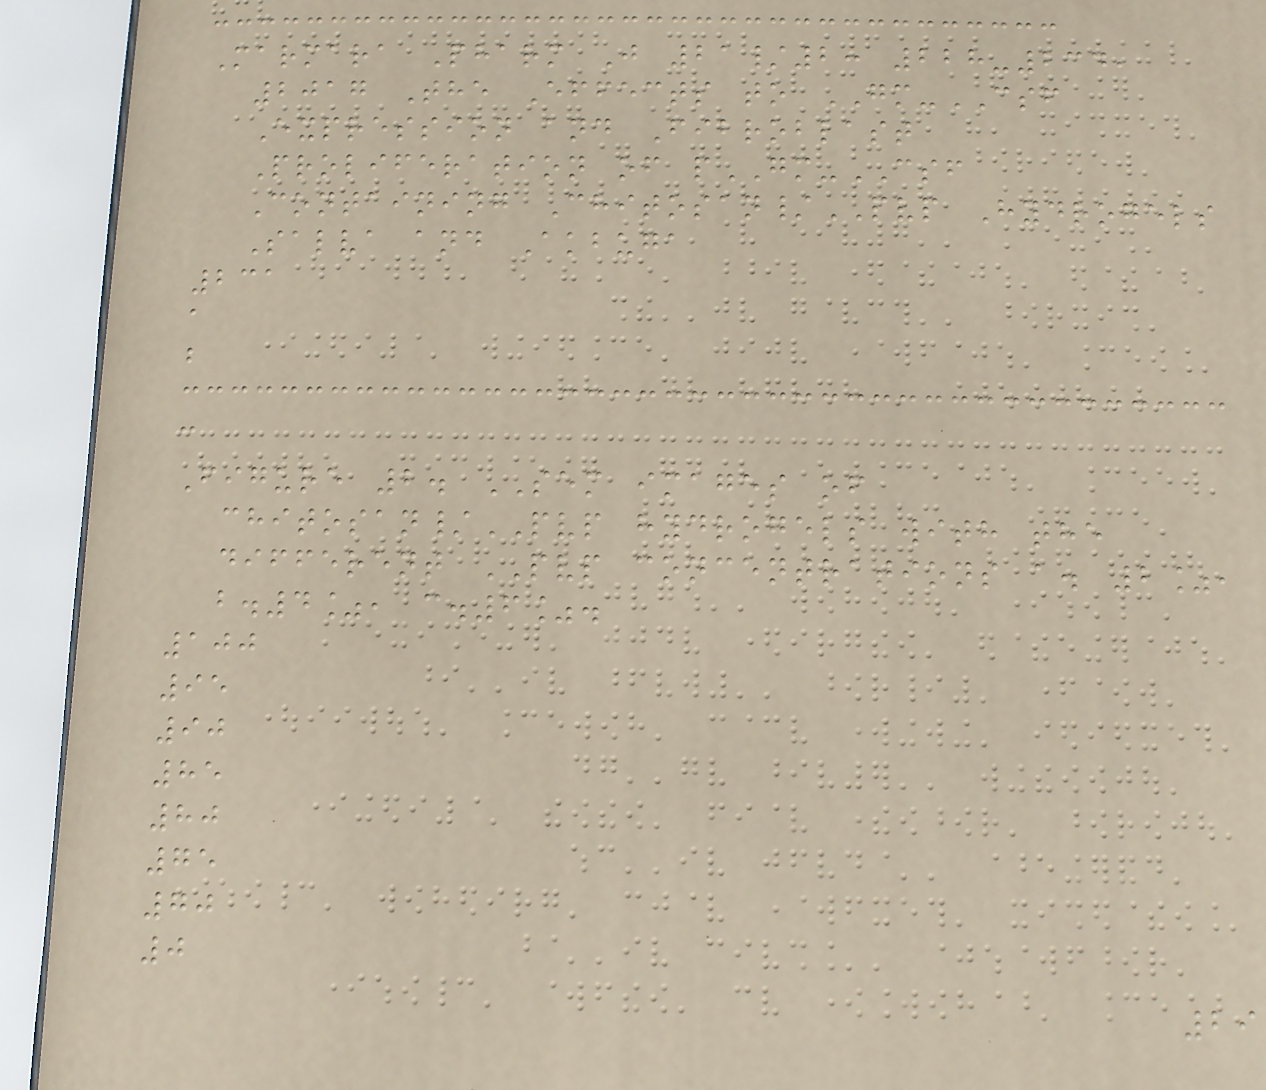Marmara Pharm J 21/2: 228-234,
2017 The Effects to GM-CSF
Expression and Fibroblast
Proliferation of pGM-CSF
Containing Chitosan/PVP Hydrogels
Salva and Akbuga
231
a
b
c
Figure 2. SEM images of
chitosan/PVP hydrogels with the
different PVP concentrations a. 2%,
b.4%, c.6%.
100
95
90
85
80
75
70
0
29
